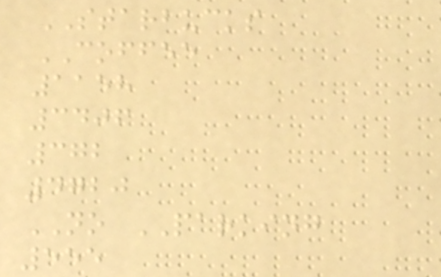STARBUCKS
COFFEE
1158
3406
372
4720
NO PARKING
555
